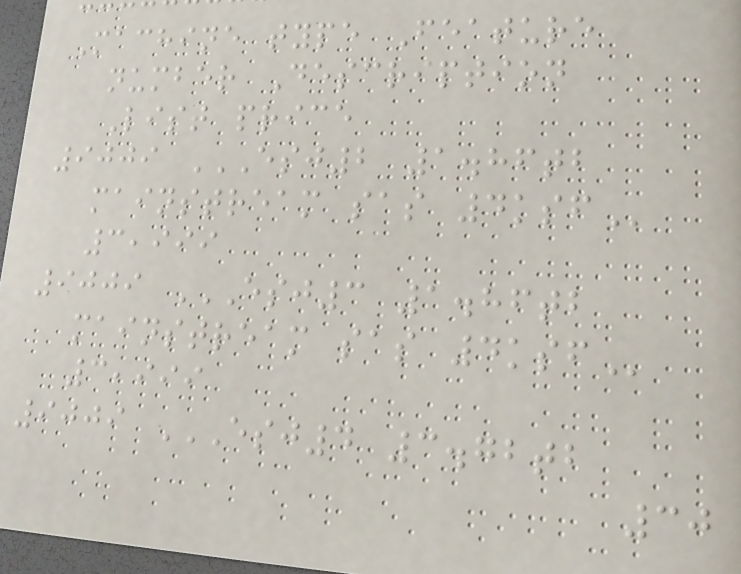Machine type Feature
number Description
List price
9009 ESJ2 1.86TB
MAINSTREAM SAS 4KSF
3,999
9009 ESJ3 1.86TB
MAINSTREAM SAS 4KSF
3,999
9009 ESJ4 3.72TB
30
